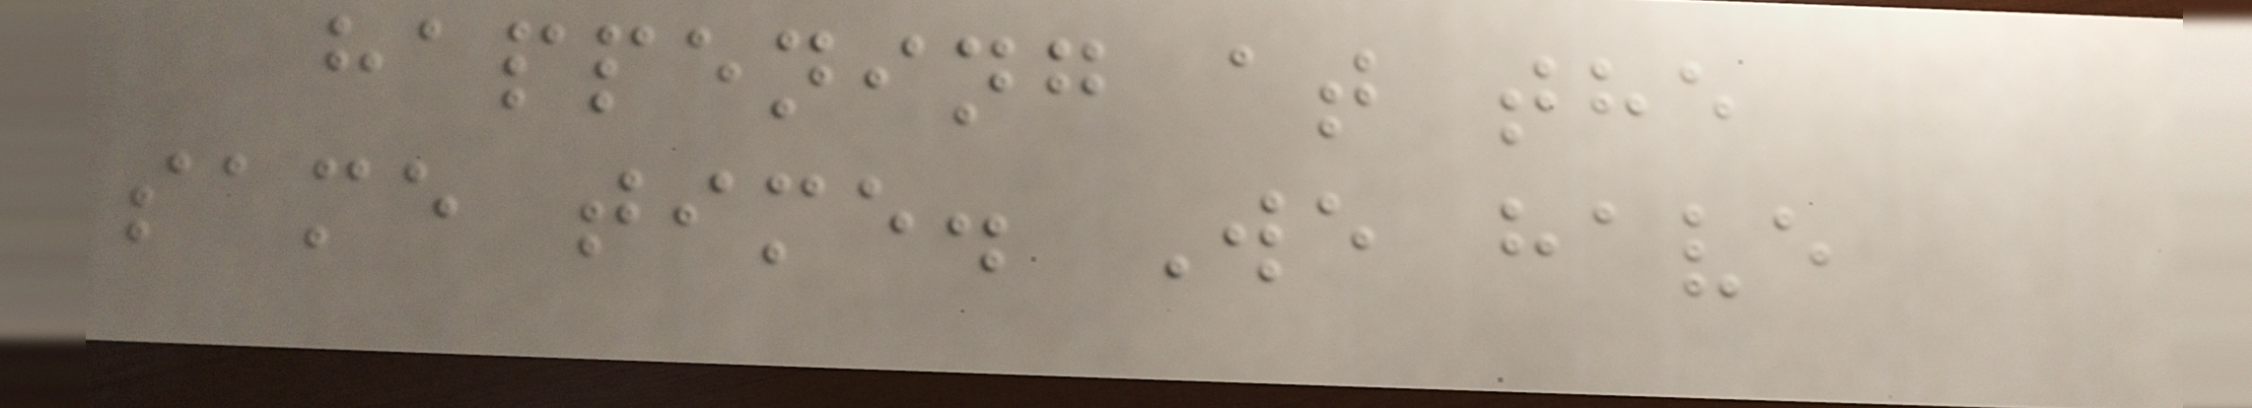happening at the
same time. We have
